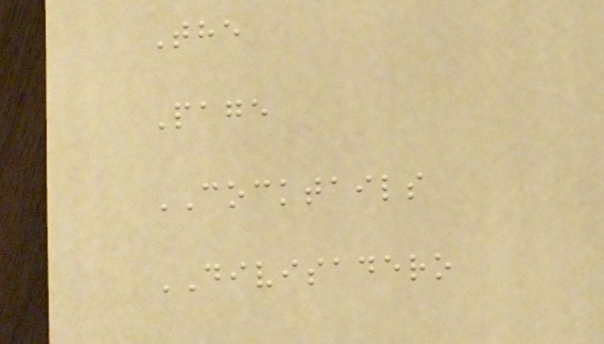The
Page
COCKTAILS
DIVISADERO
